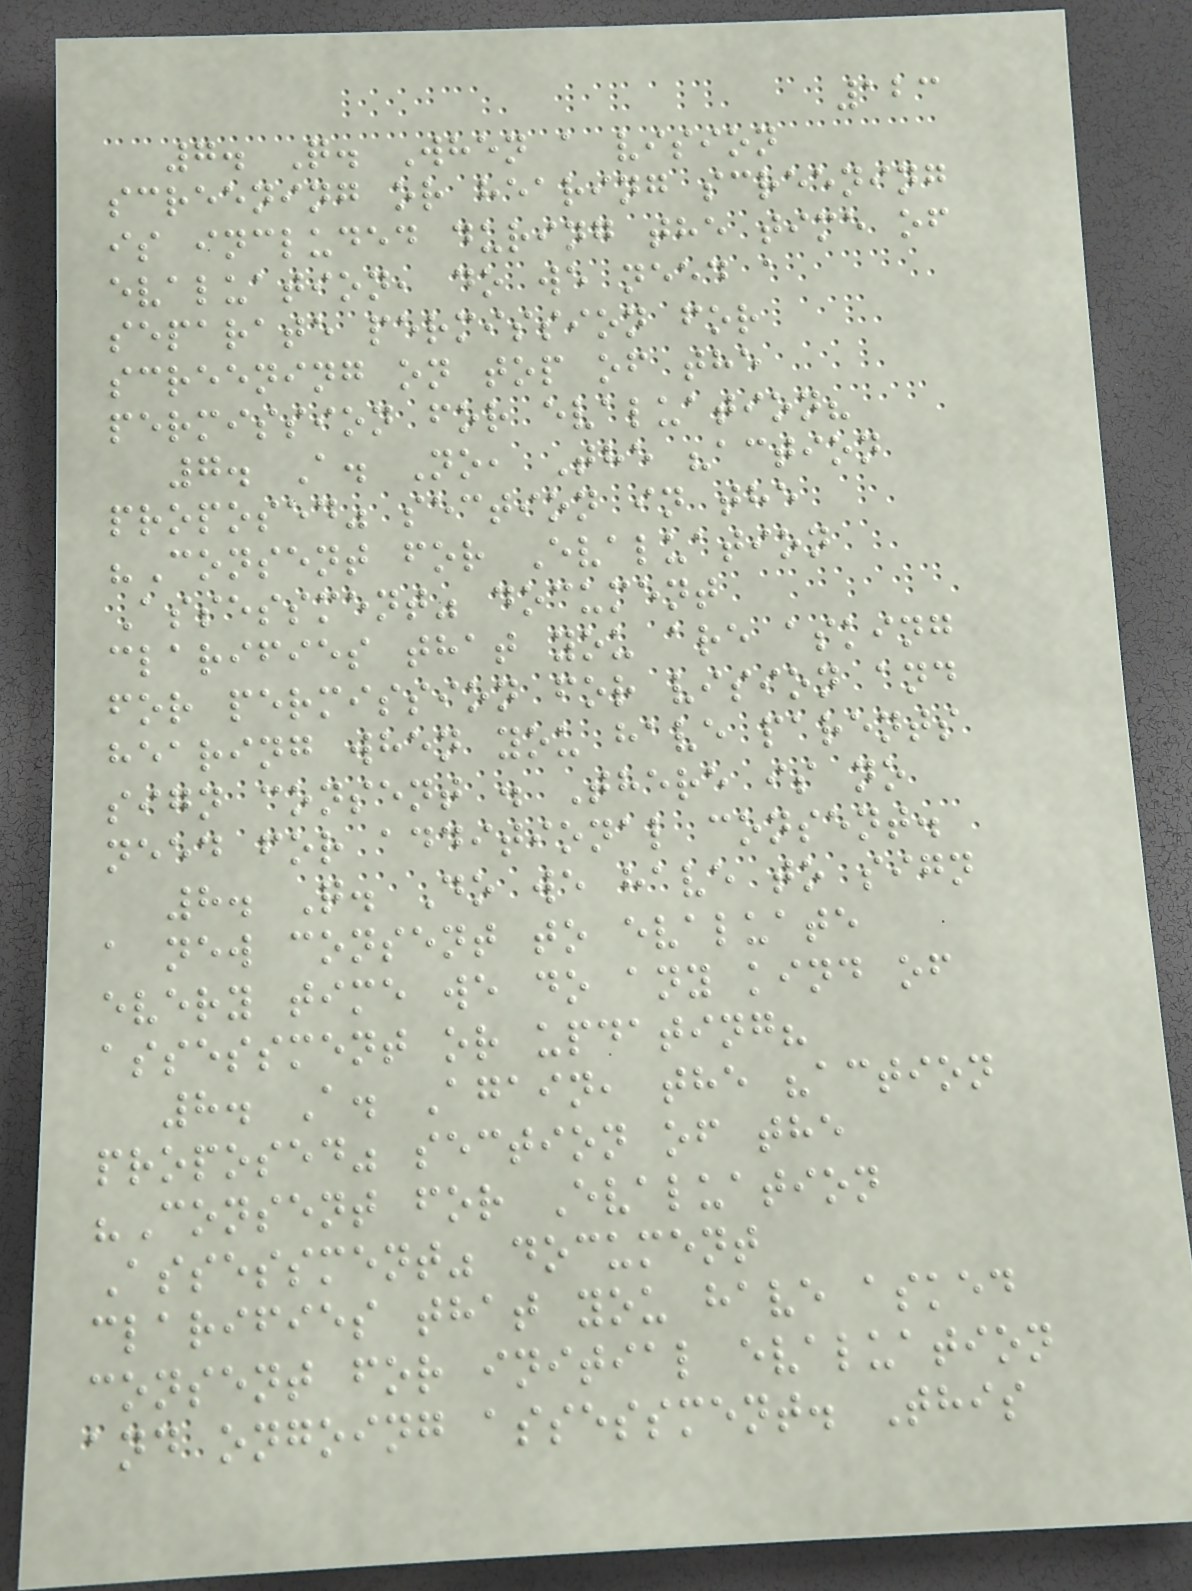123
7. Q. When a vision
screening or hearing screening
is included during the time of
evaluation, do we need a
separate permission for
screening on top of the
permission for evaluation?
7. A. No, The "action
proposed" section in the
"Consent for Evaluation
Assessment" document
clarifies that you are asking
for permission for vision and
hearing when you have parents
sign consent . There is no
need for additional consent.
8. Q. Do we have to sign
a new consent to evaluate
every time we do any kind of
assessment or updating?
8. A. Again, the "action
proposed" section of the
"Consent for Evaluation
Assessment" document
clarifies that you have asked
consent for initial evaluation
and ongoing assessment. This
